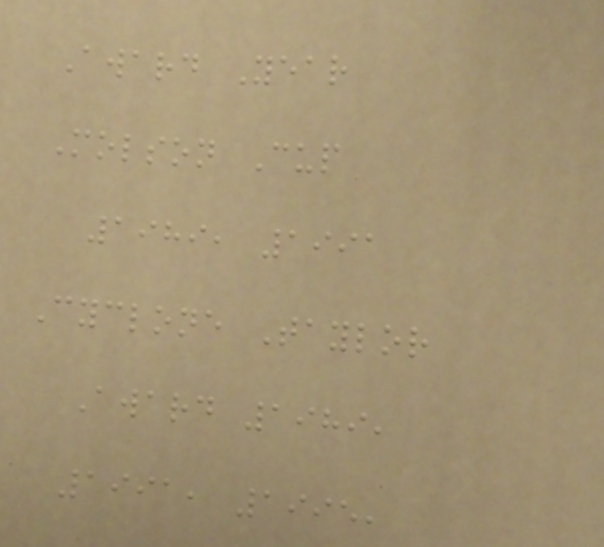Award Year
Molson Cup
1989, 1991
Cyclone Taylor
Award 1989,
1991, 1995,
